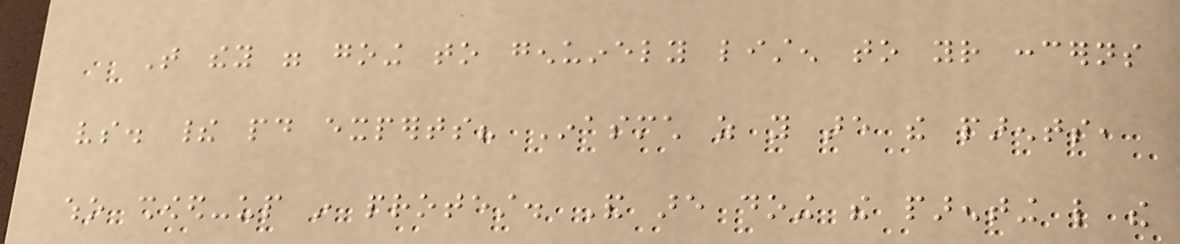That they were going to genuinely listen to your concerns
vs. their paid experts? Inasmuch as you are the parents,
who showed-up in protest. And are doing the parenting like the
